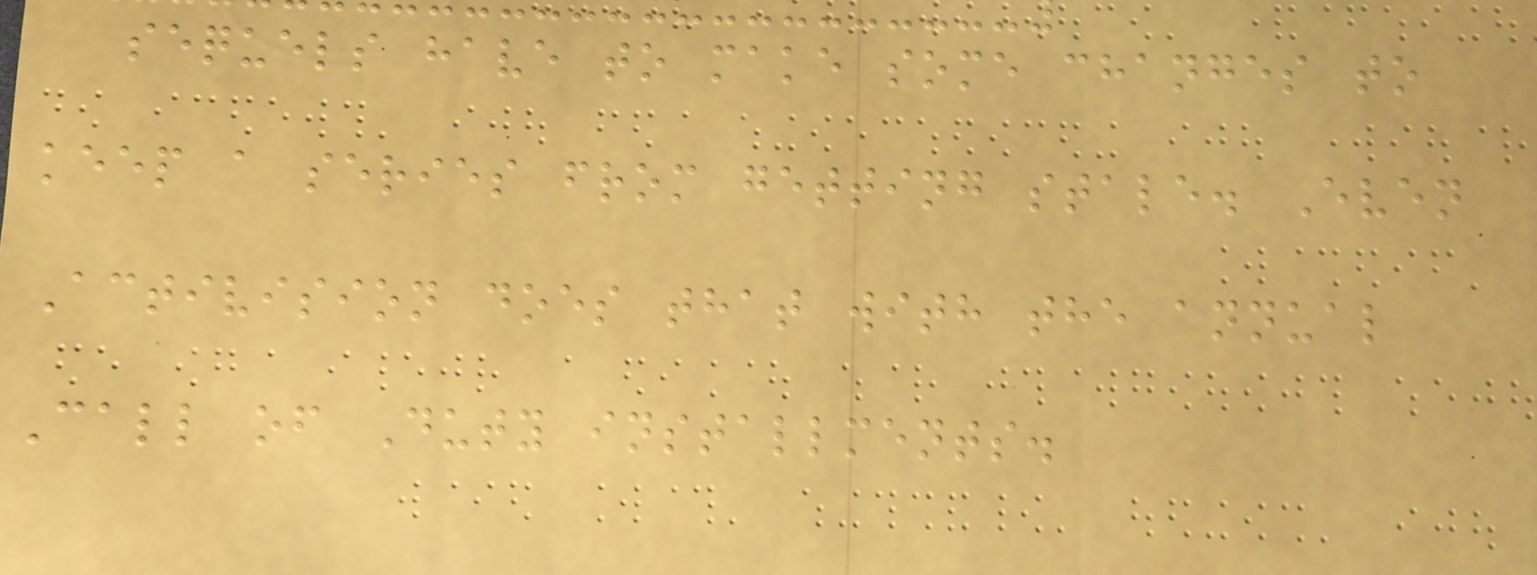sequels have to make some changes to
keep a series from getting stale. Even
Activision does that with the annual
Call of Duty installments.
